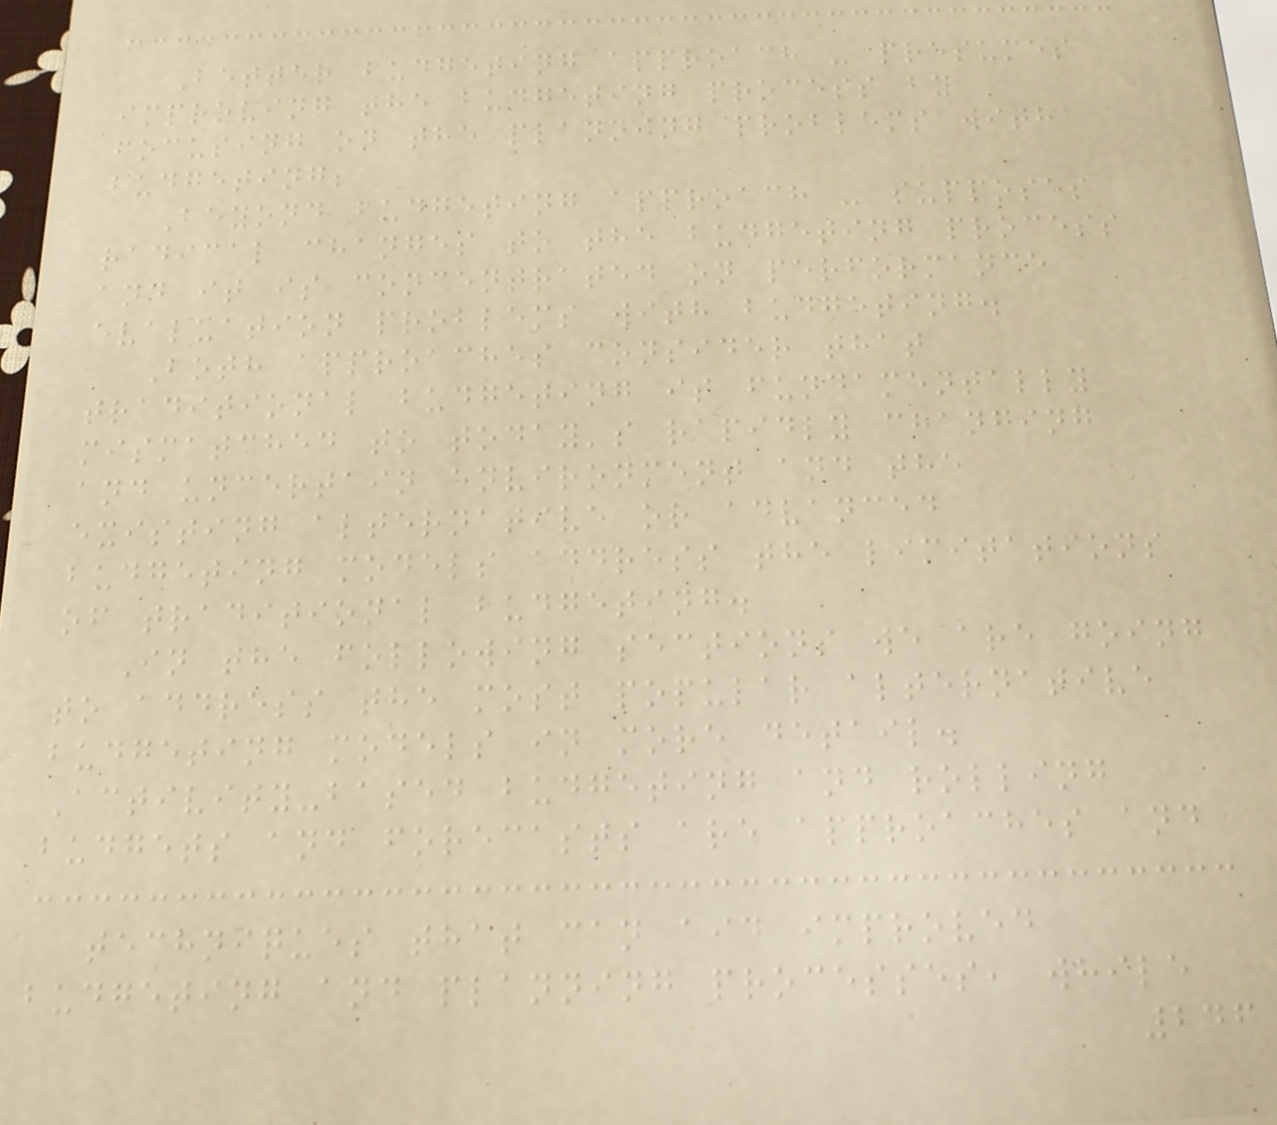Better budgeting approach - presumes
improving the budgeting process by
focusing on the planning problems with
budgeting;
Beyond budgeting approach - supposes
radical changes to the budgeting process
and it is concentrated on performance
evaluation problems with budgeting.
Both approaches consider that
traditional budgeting is fundamentally
mismatched to today's rapidly changing
and uncertain environment and the
existing alternative or advanced
budgeting models address the limitations
of traditional budgeting.
In the following sections we are going
to address the most popular alternative
budgeting models in more detail.
Activity-based budgeting and rolling
budgets and forecasts are approaches and
techniques that can aid improved
budgeting and planning processes, while
246
